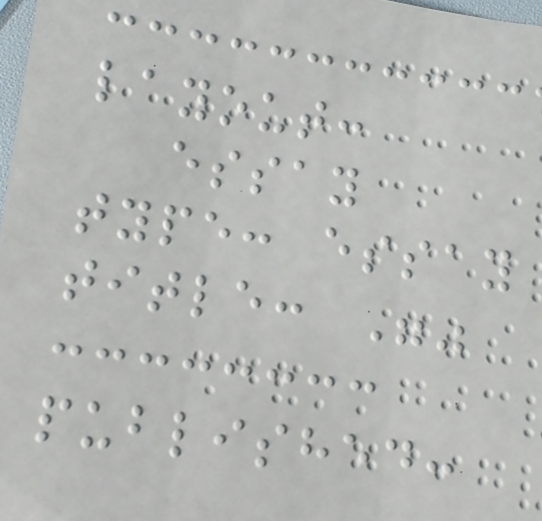layout:
essay
type: essay
title: ""
published:
